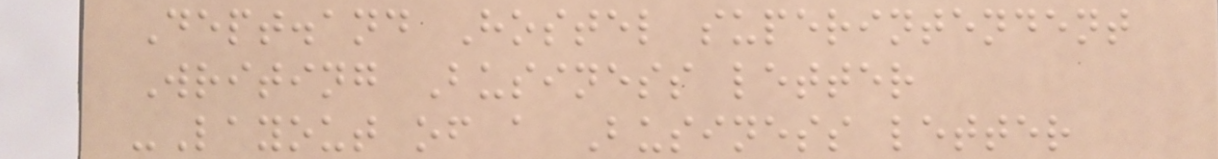Dept.and Hostel superintendent
Writing Business letter
-Layout of a Business letter
